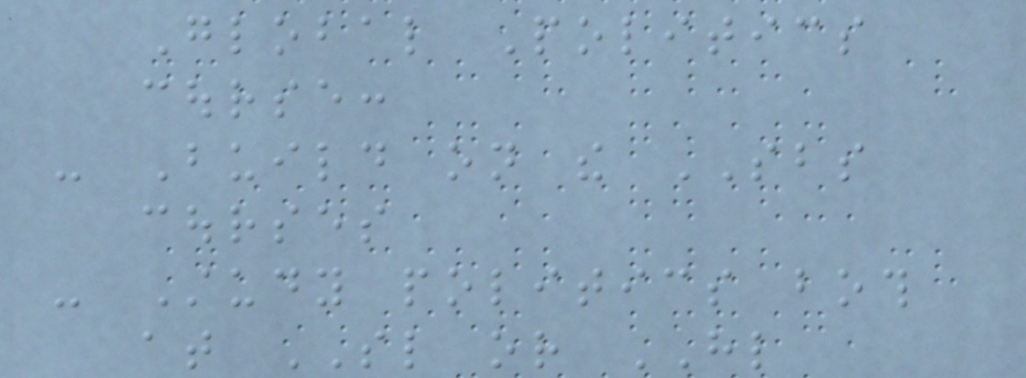Global Politics
course:
- Build on the SBS
courses
- Study politics both
at SL or HL
